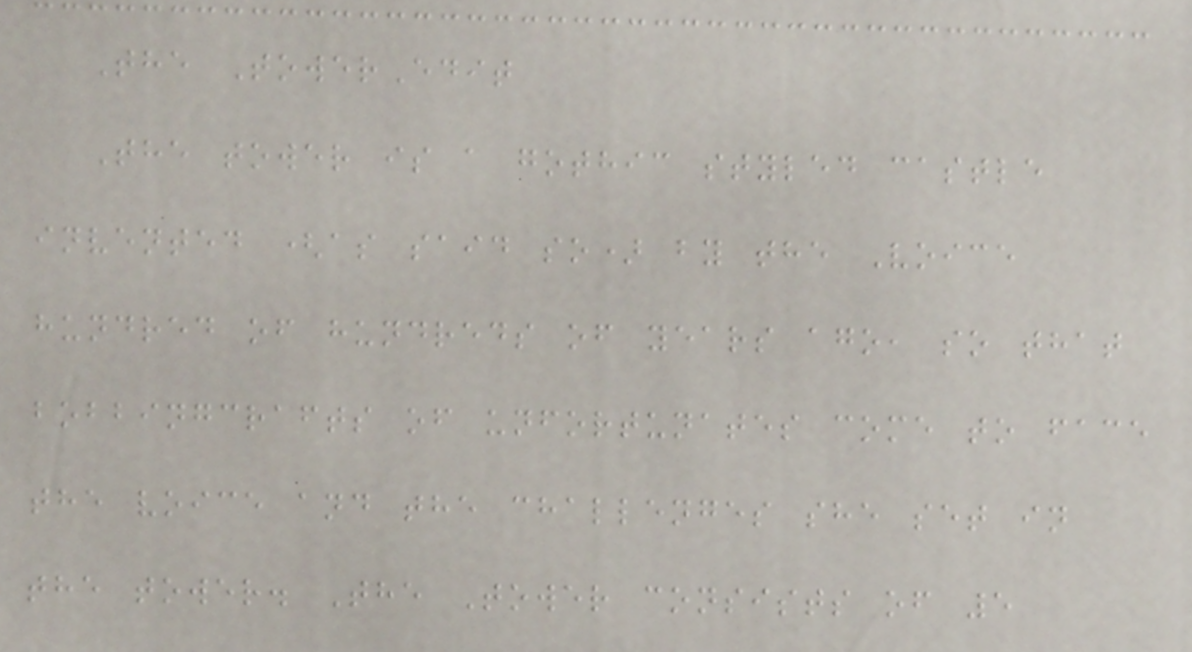The TowerEdit
The tower is a gothic styled castle
invented (as said so) by the Voice
hundred of hundreds of years ago, so that
bobbingcrafts of unfortunates come to face
the voice and the challenges she set in
the tower. The Tower consists of 5
